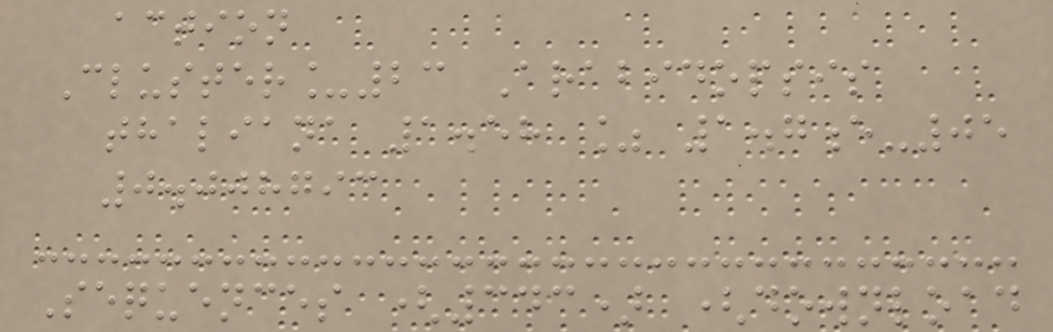action
Cluster_23 Arabidopsis
thaliana 1.58 % 1.7e-05
0.008793
Sequences (343) (download
